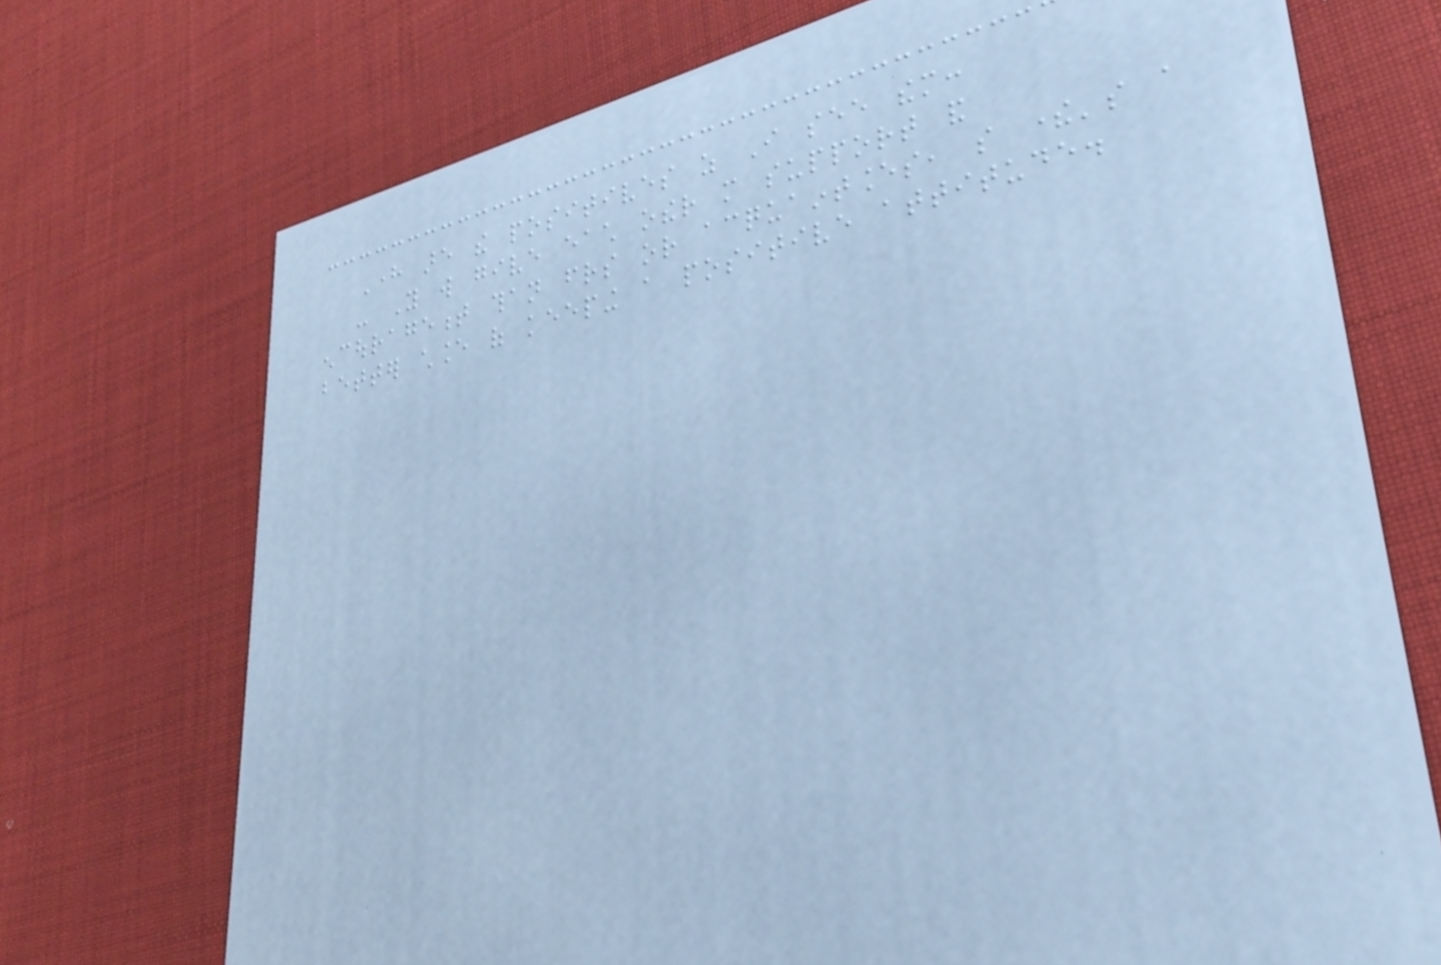Here are the positives as I see them:
- You will give each other more support and
encouragement than friends or acquaintances, so there's a
better chance of keeping a positive attitude.
